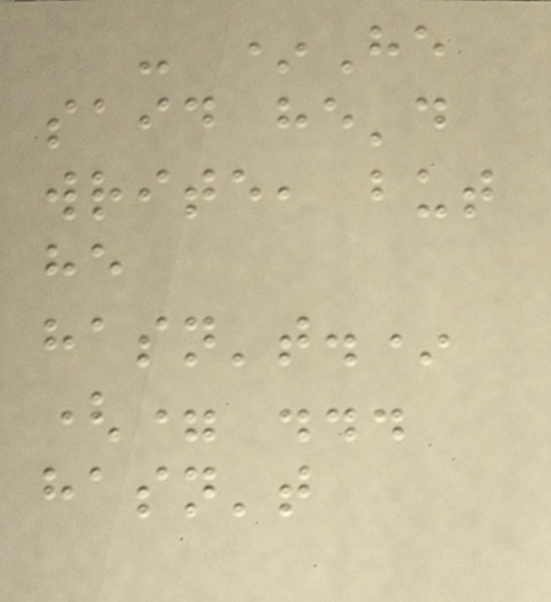- *He
said he'd
write, but
he
hasn't.*
(= ...
hasn't
